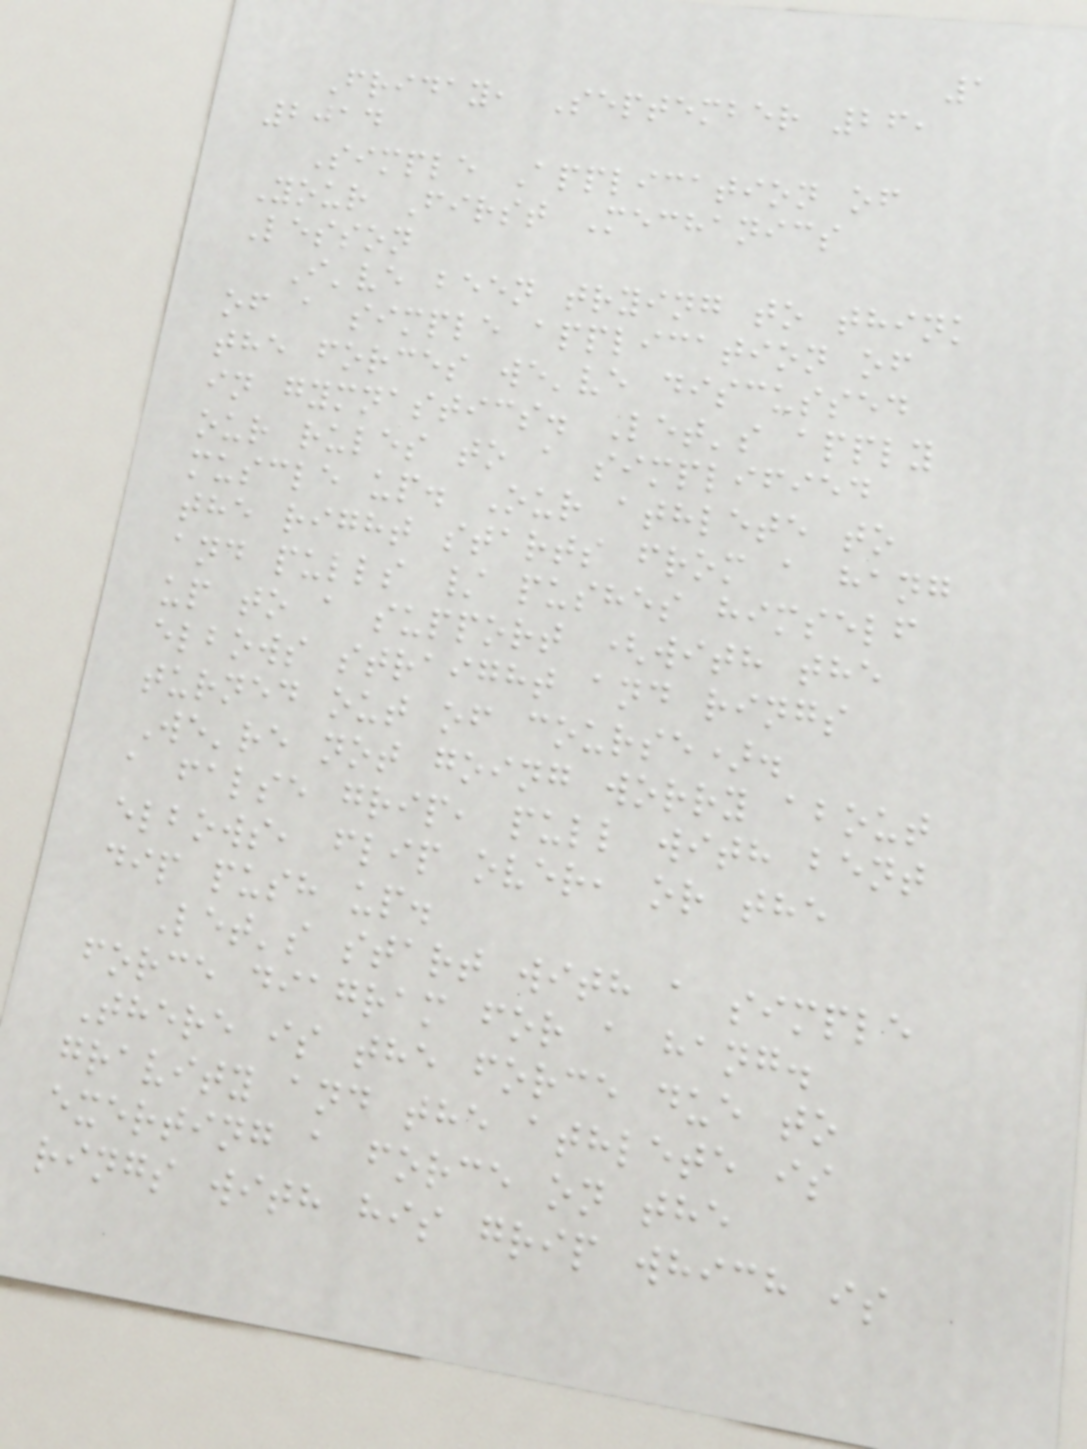1
Friday, September 26,
2014
Simple Application of
Your First Mechanics
Lesson
I've been trying to think
of a simple application of
the forces we've discussed
in gymnastics. Let's apply
our rules to a simplified
muscle up. Our athlete to
the right starts from a hang
and pulls / pushes himself
up to a support (with the
elbows straight and rings
turned out of course).
We're not going worry about
a false grip, pull with bent
elbows, flip over, or the
dip push up.
Let's start with a simple
force diagram for a hang.
There is the force due to
gravity and the athlete is
exerting a force on the
rings with his grip which is
